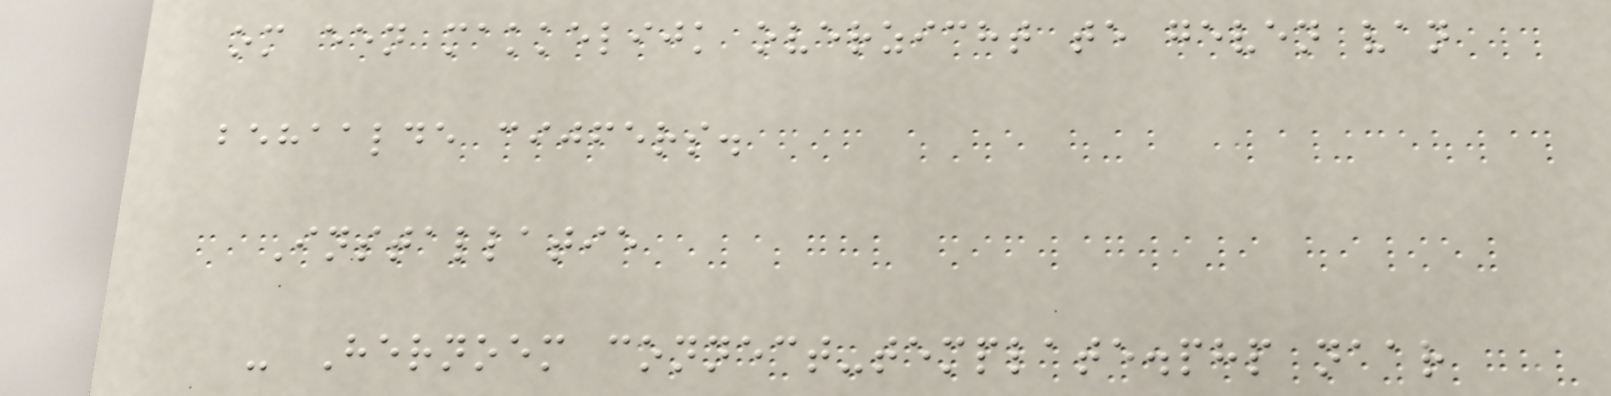om een makkelijk overzicht te geven van
behaalde cijfers.
Installatie
- Hernoem connect-template.php naar
